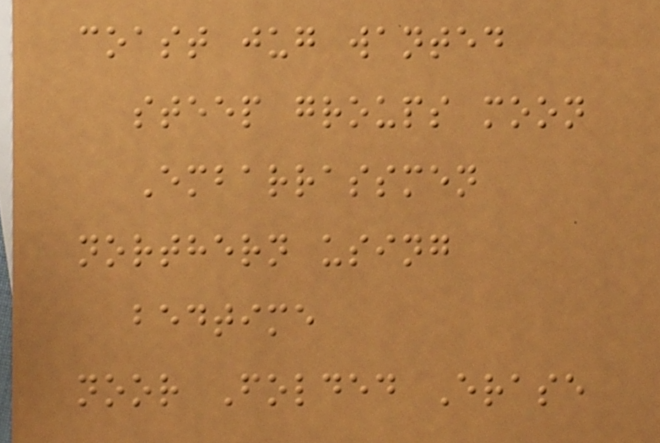coast jug wanted
steep groups moon
Embarrassmen
northern using
bedtime
noor Folded Erase
